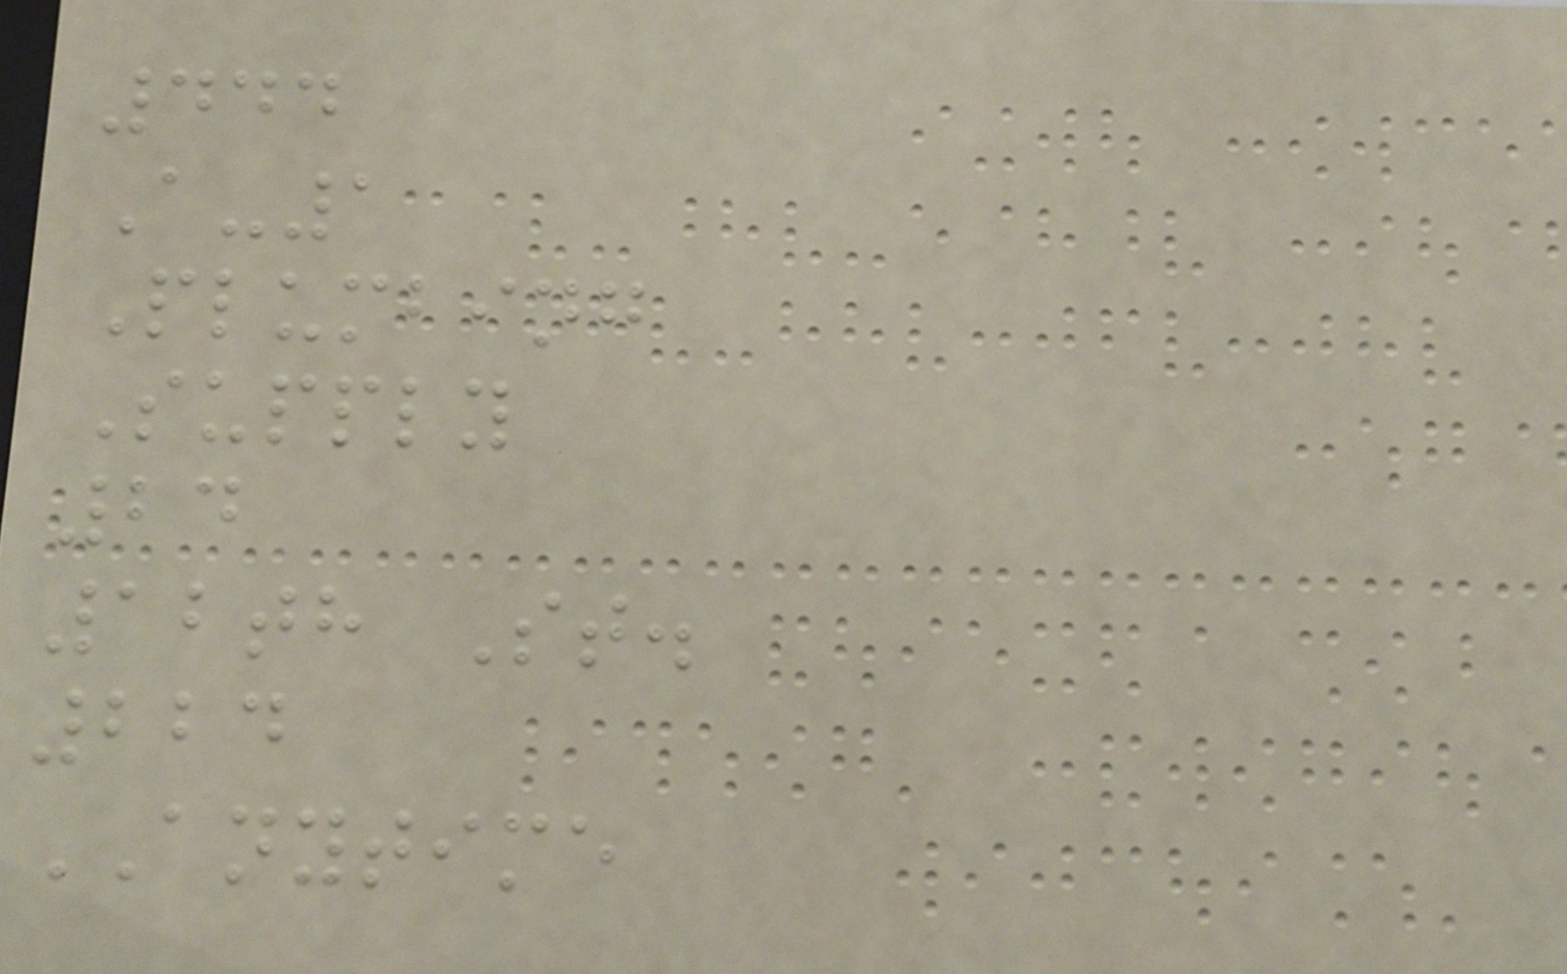444
A-1
Plumbing
Supply
24
12th St.
224
ANYTIME
